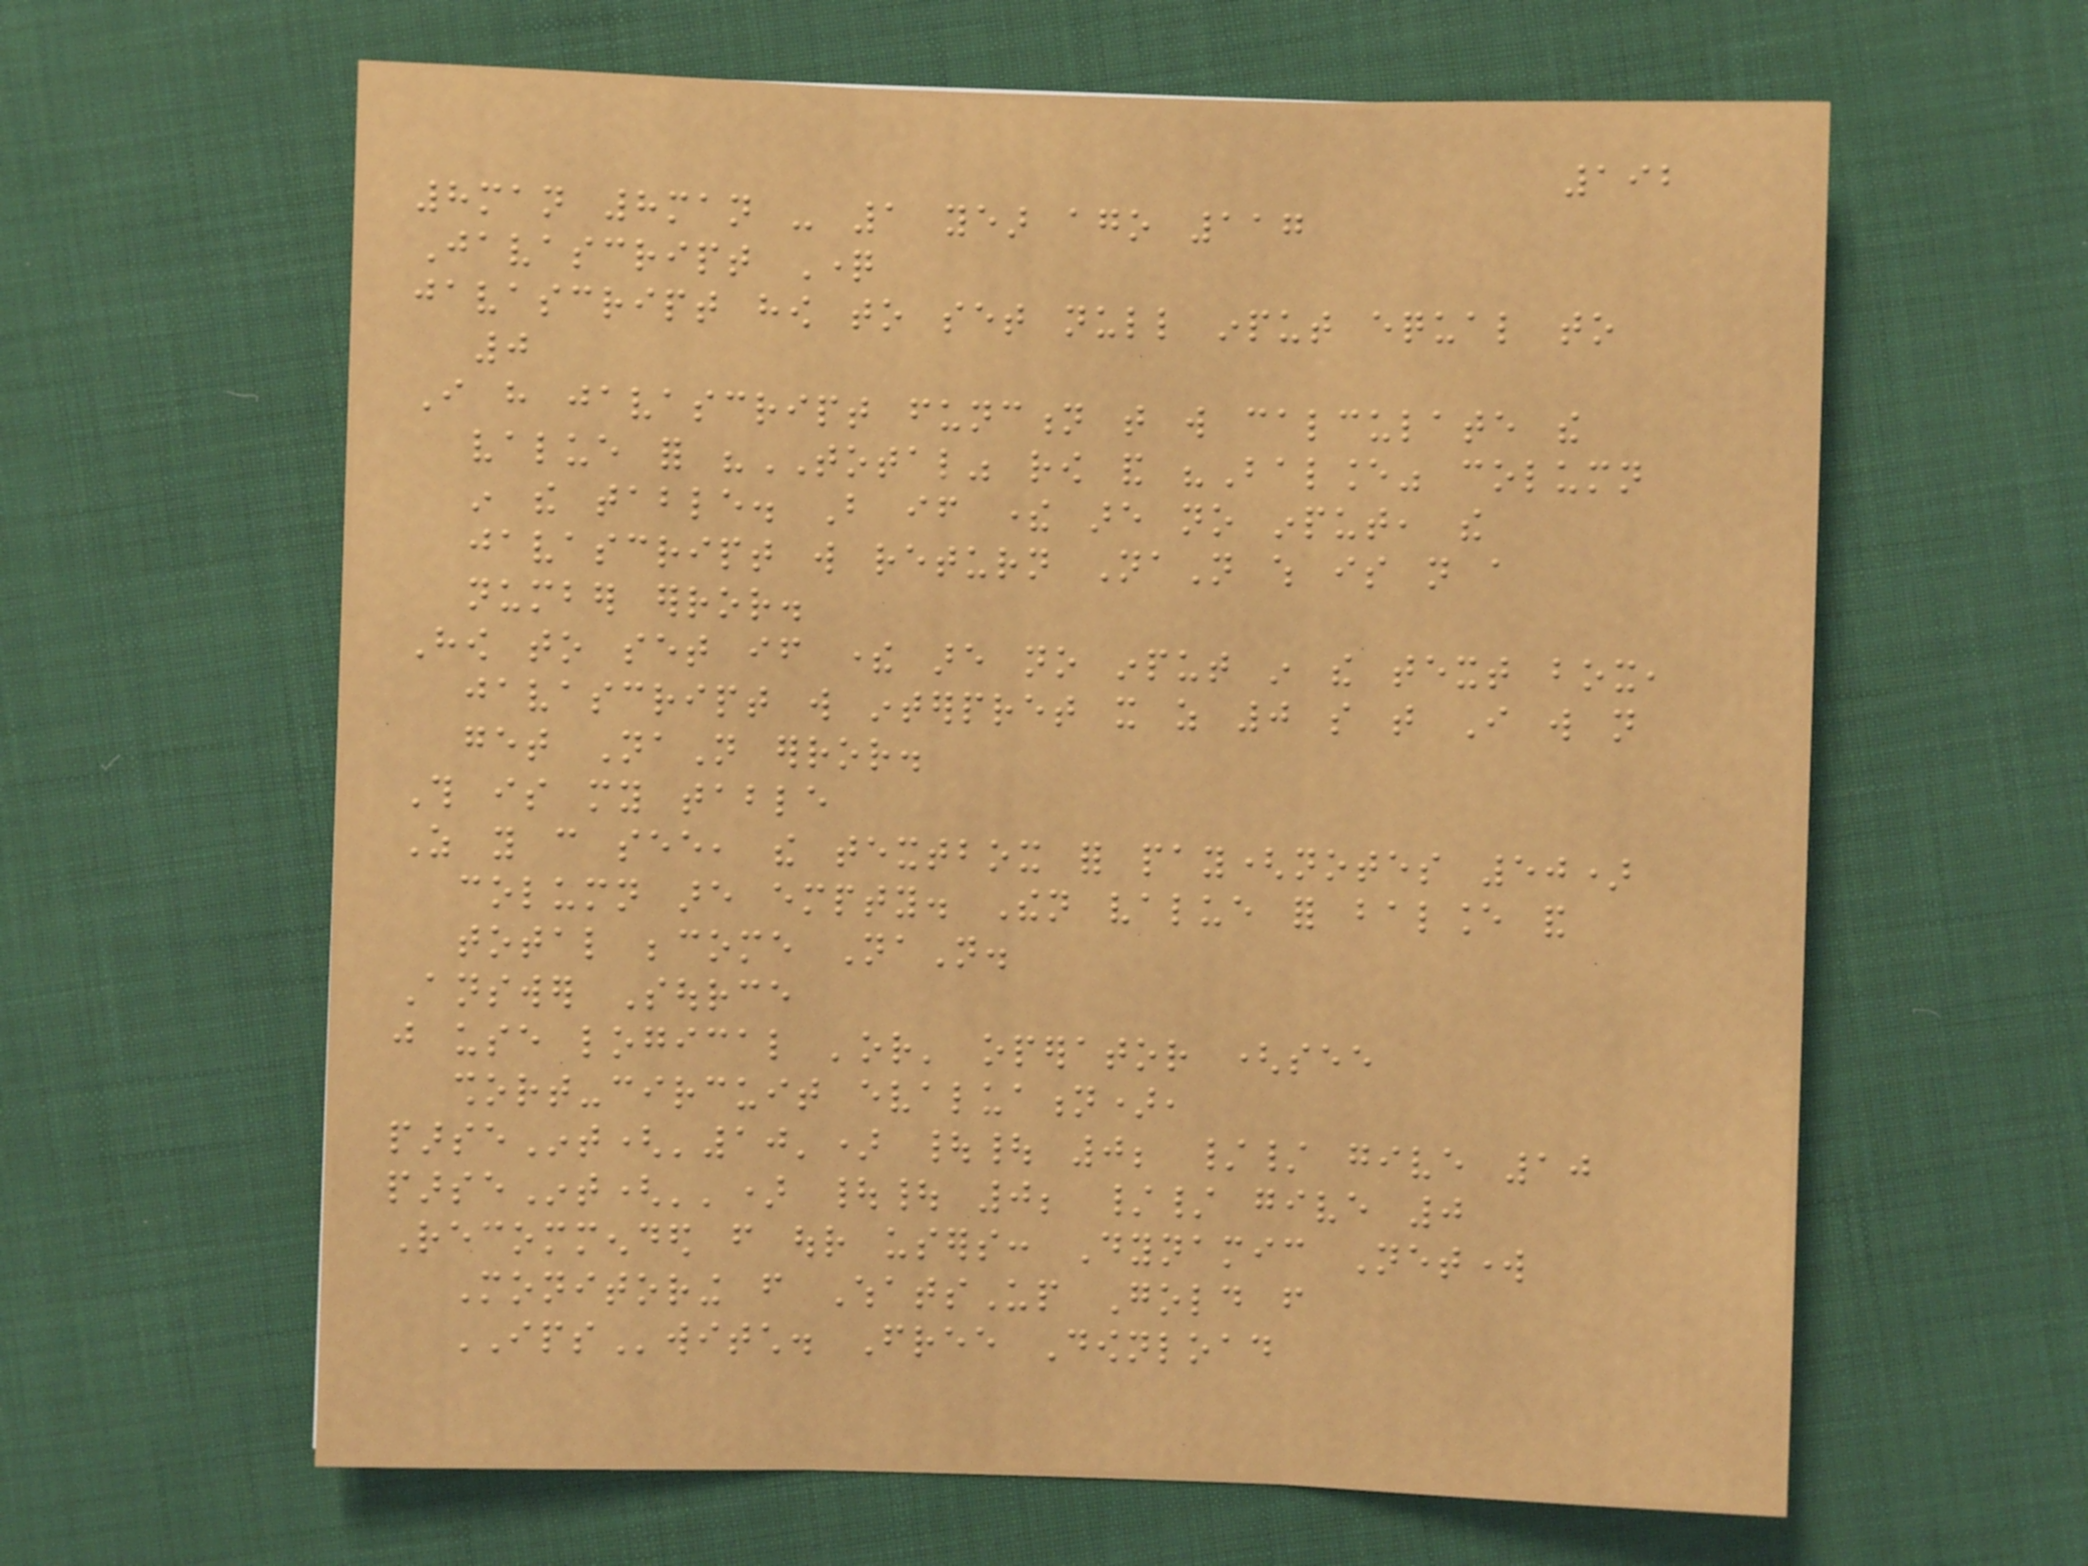192
8man 8man - 1 year ago 117
Javascript Question
javascript how to set null input equal to
0
I have javascript function that will calculate the
value for "TOTAL" row and "Balance" column
in the table. But if there are no input, the
javascript will return NaN which is not a
number error.
How to set if there are no input in the text box,
javascript will interpret it as 0 so that I will not
get NaN error.
This is my table
As you can see, the textbox for pay(notes 50)
column are empty. Then value for balance and
total become NaN.
Answer Source
just use logical 'or' operator (see
short-circuit evaluation),
parseInt('10') || 0; // give 10
parseInt('') || 0; // give 0
Recommended from our users: Dynamic Network
Monitoring from WhatsUp Gold from
IPSwitch. Free Download
